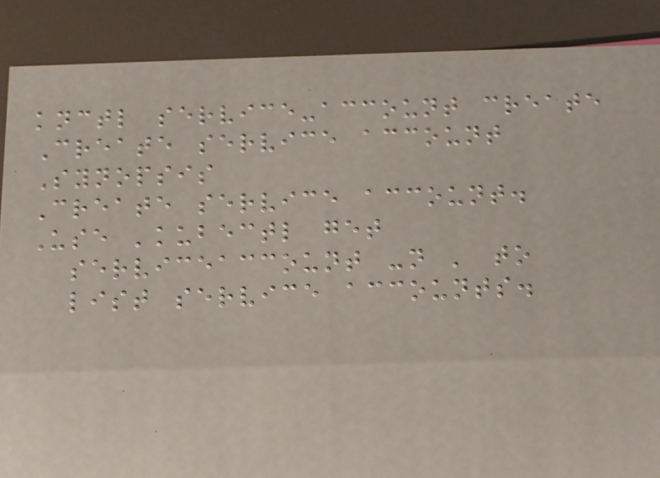knctl service-account create
Create service account
Synopsis
Create service account.
Use 'kubectl get
serviceaccount -n ' to
list service accounts.
